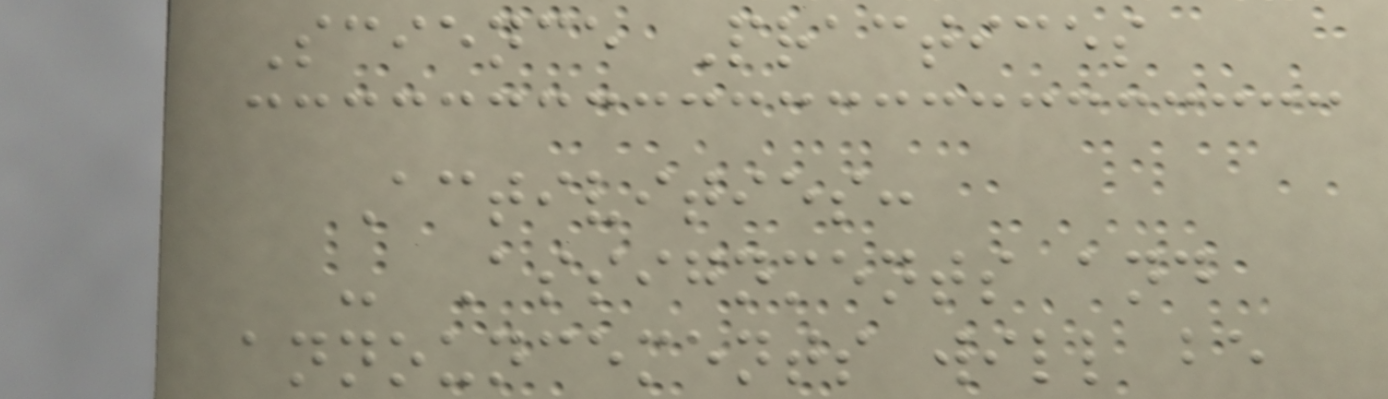Science Practices
Activities:
- Assignments and
announcements will be
